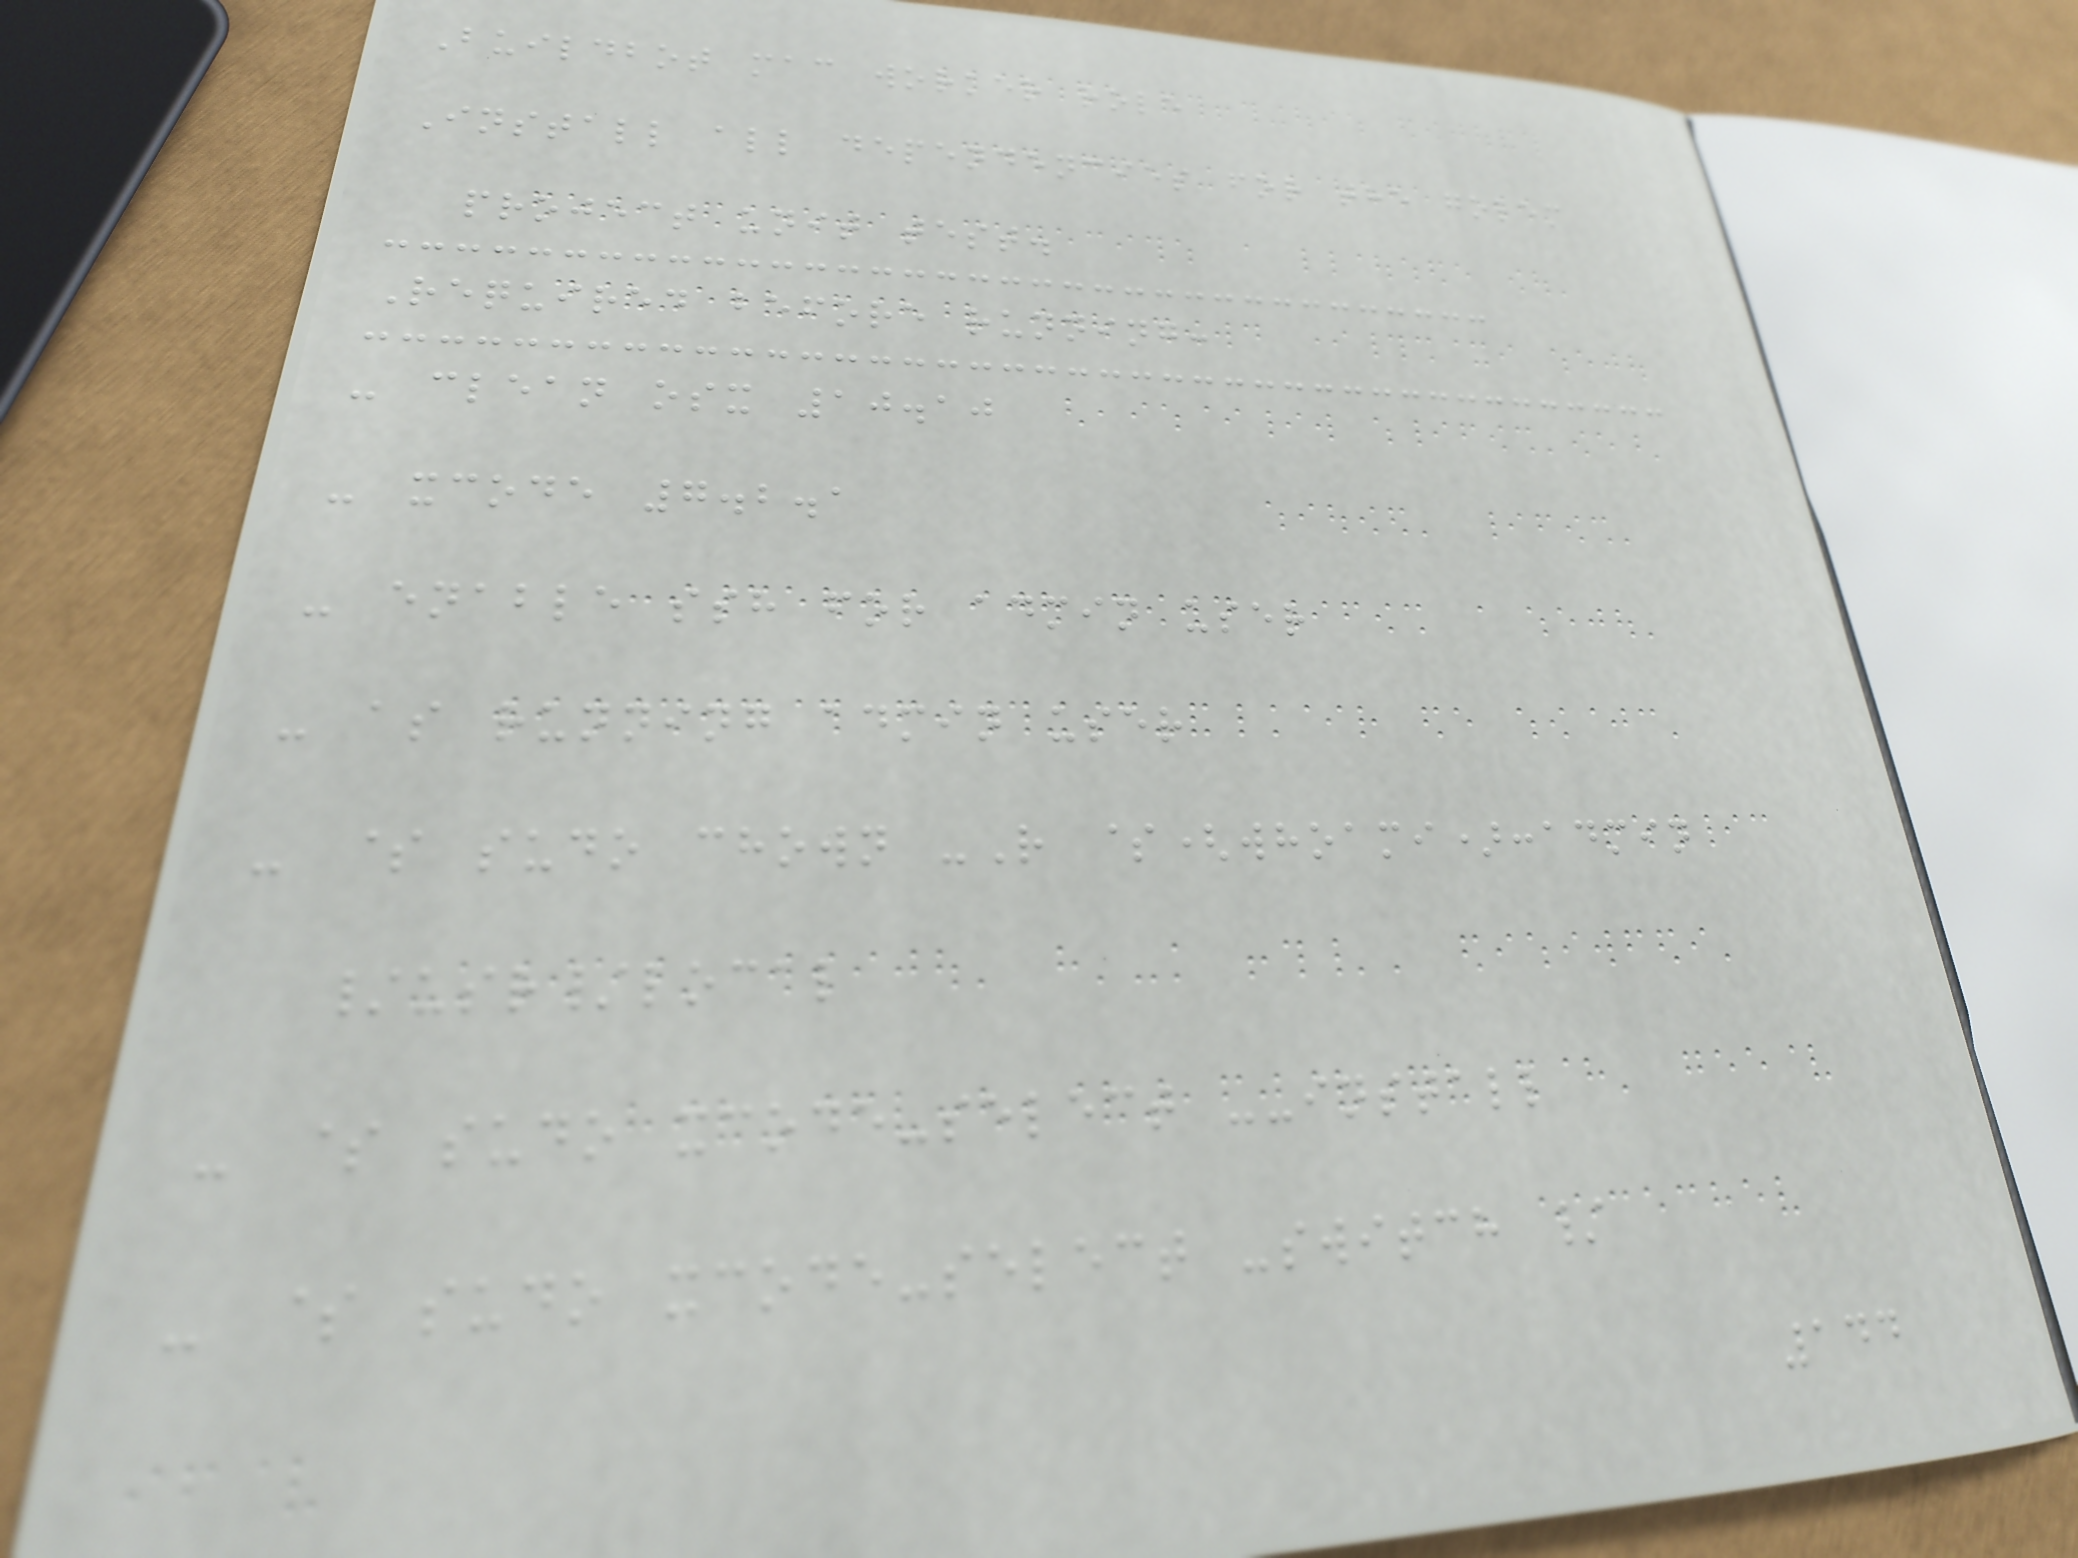Buildbot mac worker role
Install all dependencies for the golem
project unit test.
Required before running:
- clean osx 10.10
- xcode 7.2.1
- enable ssh for admin user
- as running admin user
- $ sudo chown -R $(whoami):admin
/usr/local
- $ sudo xcode-select --install
- $ sudo xcode-select -switch /
144
